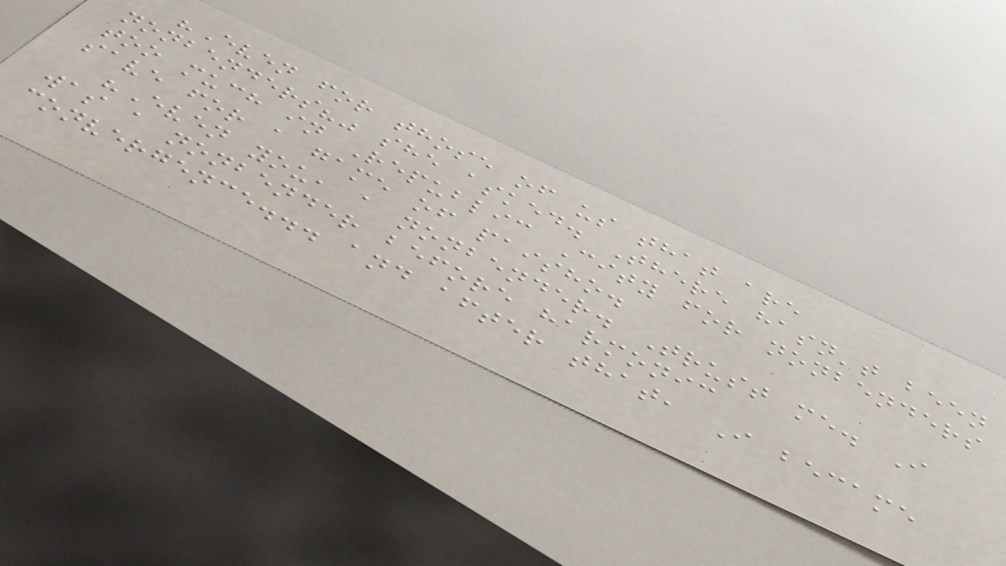"Even for those of us that are
nonbenders?" she asked. There hasn't been
too much in Republic City for nonbenders
save for a game of paisho.
"Even you, a nonbender. Trust me. I
was a nonbender before harmonic
convergence... and after that, I became
